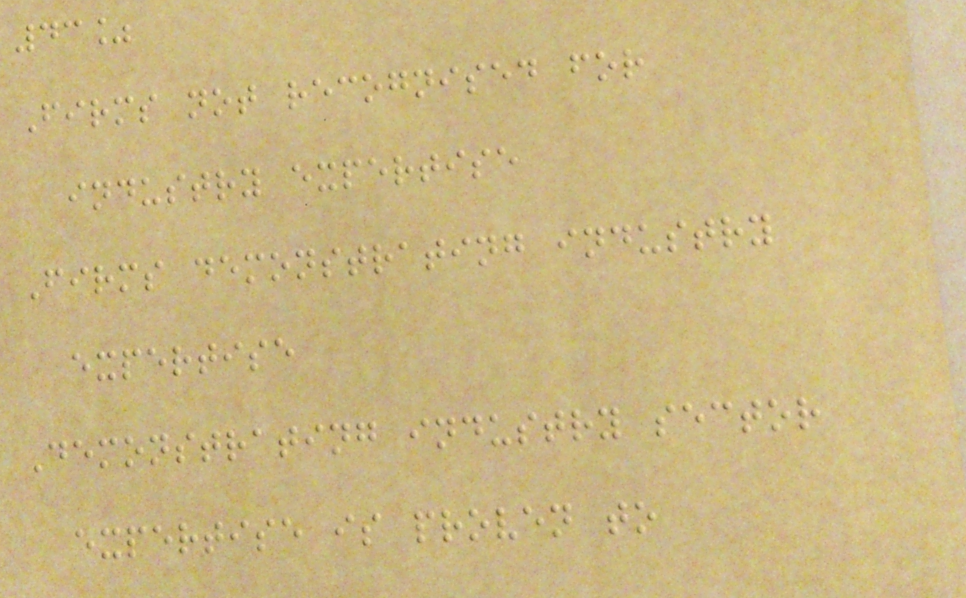43%
Firms not recognised for
industry expertise
Firms demonstrating industry
expertise
Demonstrating industry sector
expertise is proven to
